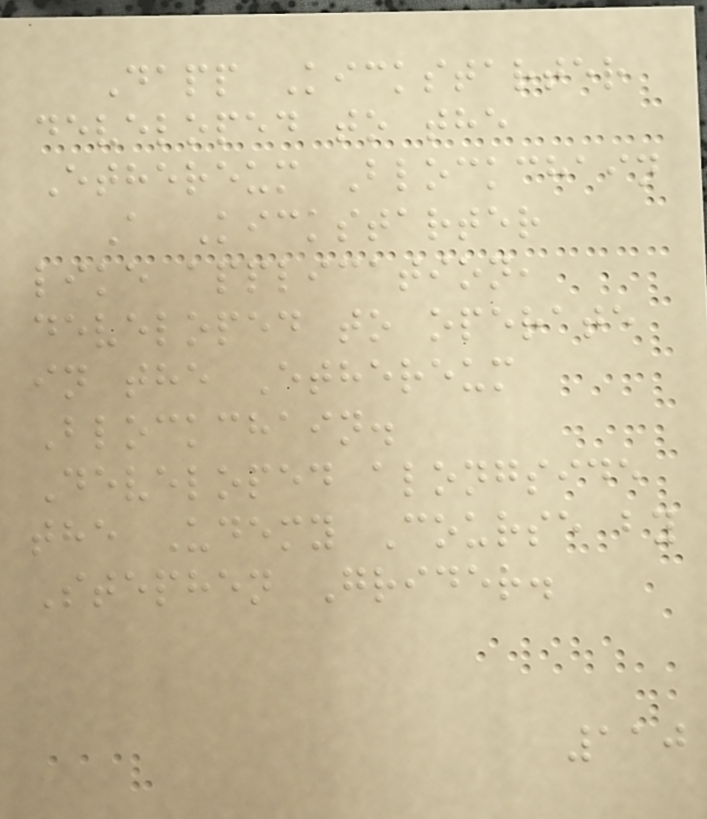Dapp Kickstarter
developed to the
Ethereum Blockchain
A Kickstarter
like application,
developed to operate
in the Ethereum
Blockchain.
Developed alongside
the Udemy Course by
Stephen Grider.
110
